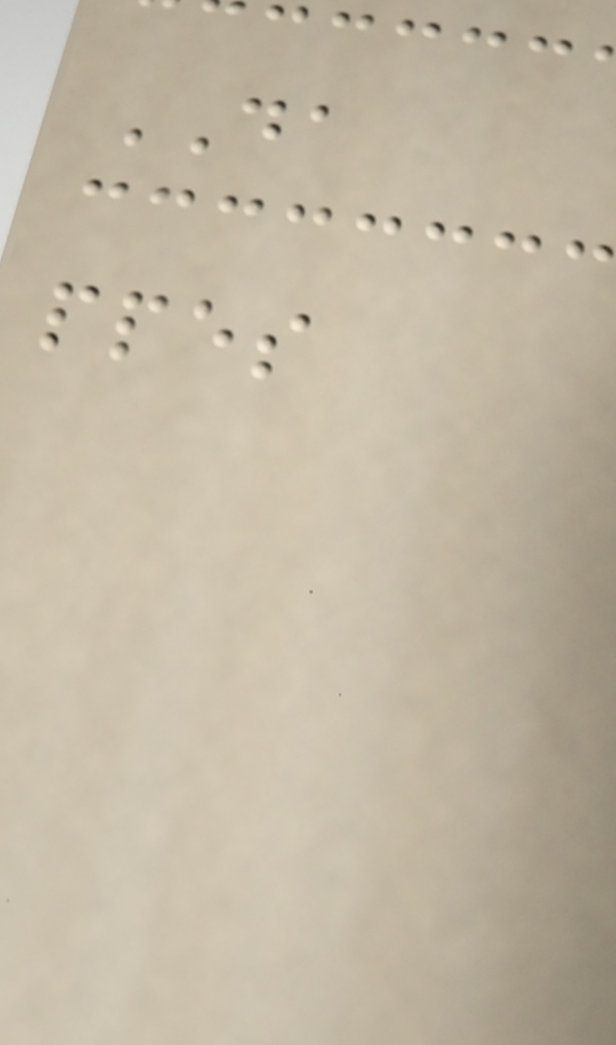DA
ppes
